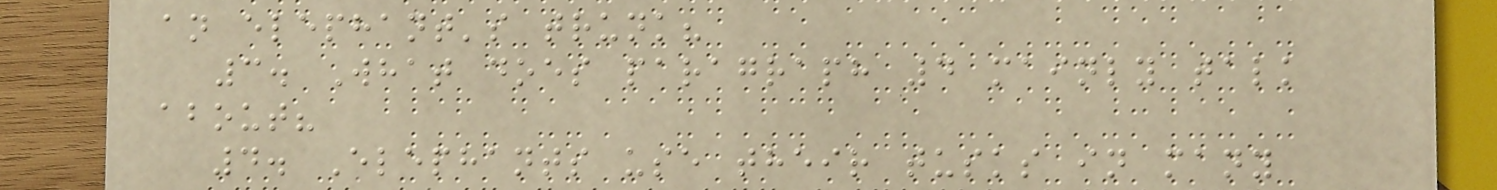an elephant's trunk?
3. What does paragraph 4 mainly talk
about?
4. Elephants use their tusks in many
